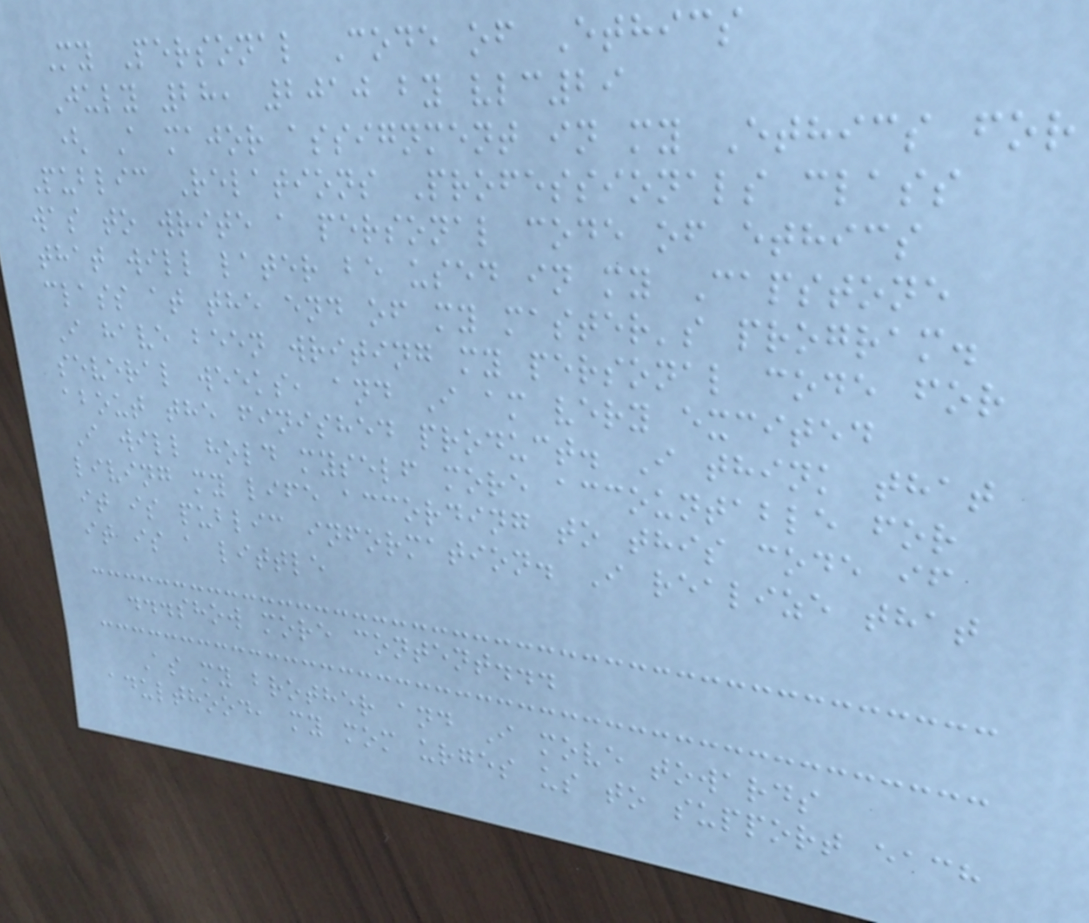My Personal Code of Ethics
July 28, 2010 by vlc29
( A major assignment in my Ethics for
Public Relations Professionals class
was to write a personal code of ethics
that will later be used in my Capstone
class at the end of my master's program.
I have been writing my personal code for
several weeks, and I am very excited
about the finished product. I think that
I will hold myself more accountable for
living my life according to this code if
it is public information. I realize that
it is a little
...show more content...
As my brother and I move towards
adulthood, my mom urges us to support each
